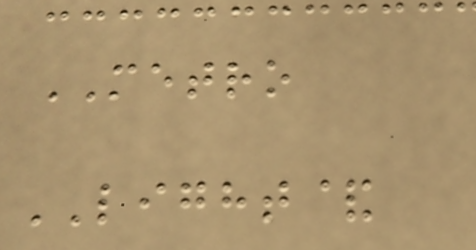METRO
LIGHT&
